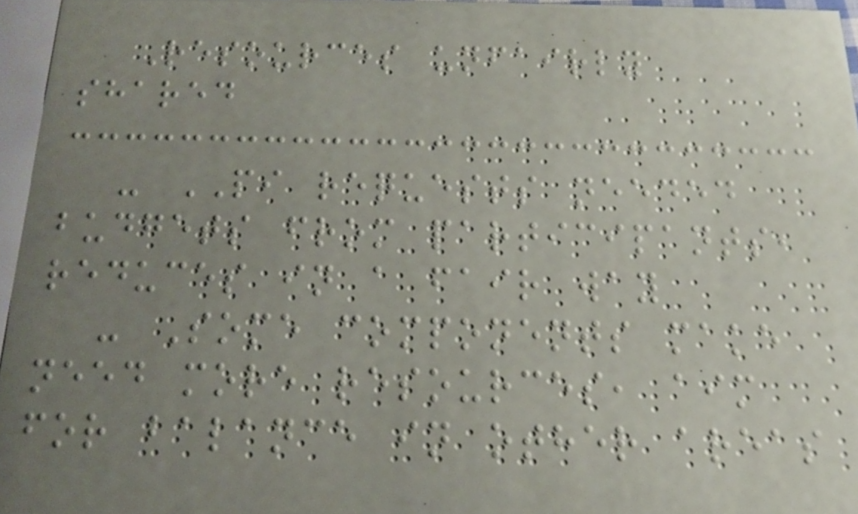Resources unfairly
shared
- PI requests needed
budgets from participants,
reduces in a fair way
- Some components make
need more resources, aim
for balance in other areas
